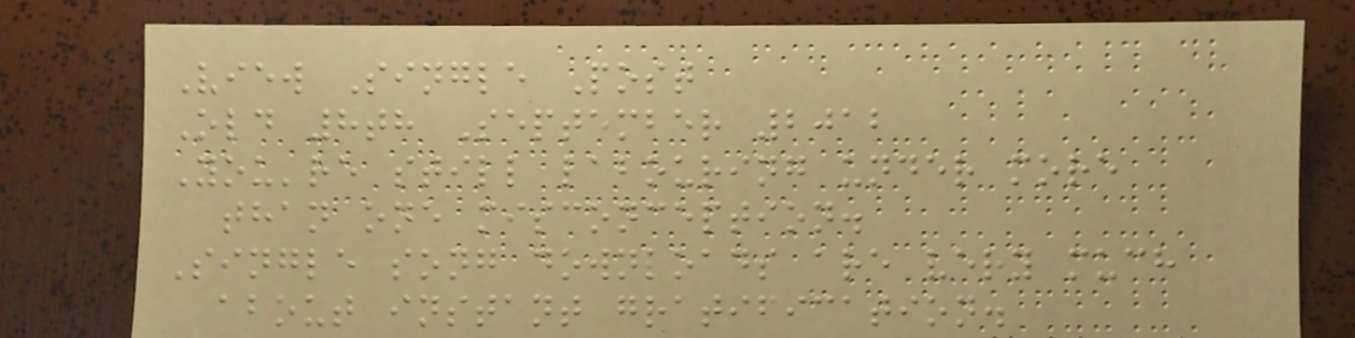View Single Post
Old 8th September 2012
You're still labouring under more
than one misconception.
Single song downloads are very much
about instant gratification.
